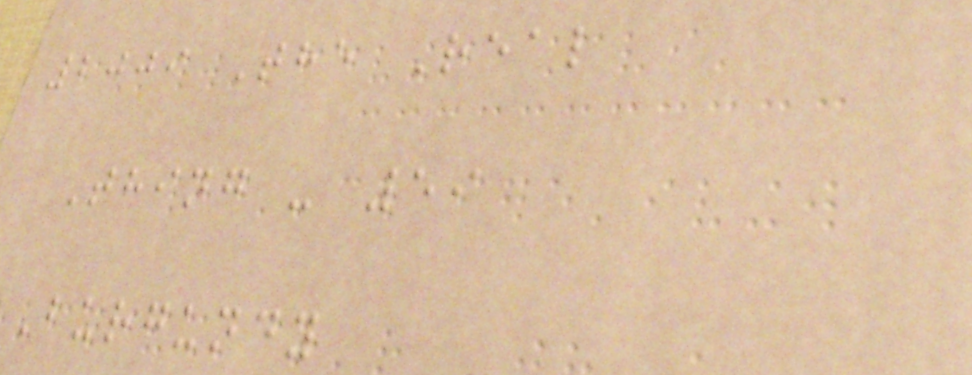2009 The Real
Thing - 59
Burgundy
